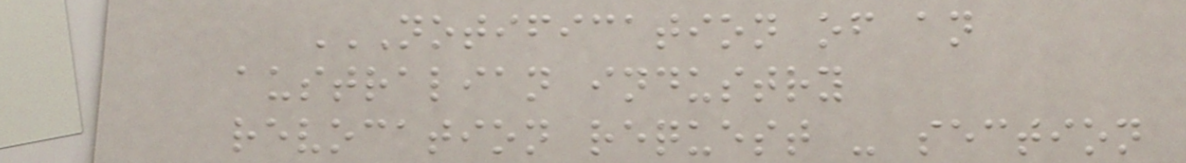NOTIFICATION OF AN
AUSTRALIAN INDUSTRY
REVOCATION REQUEST - SECTION
